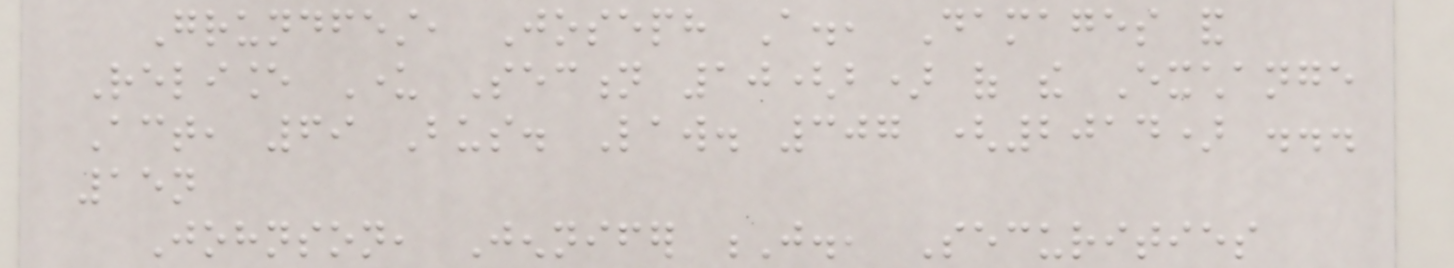Grundfest, Joseph A., Damages and
Reliance Under Section 10(b) of the Exchange
Act, 69 Bus. Law. 307 (2014) ...
15n
Johnson, Jennifer J., Securities
